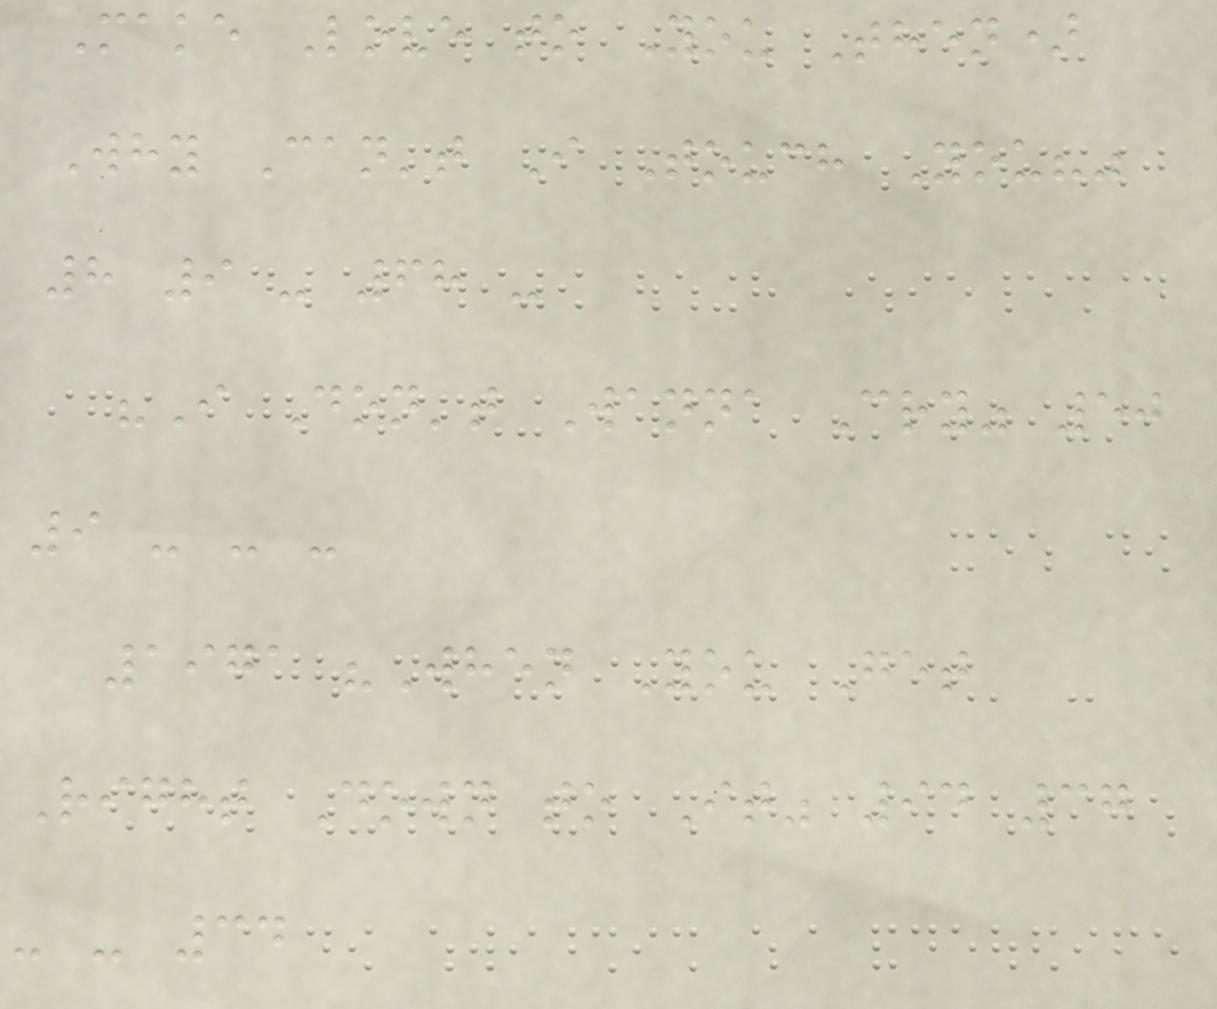Make Love to You Then)
Why Can't I Touch You?"
8 9 - 68 -
"I Don't Wanna Cry" 50
9 - - -
1971 "When You Get
Right Down to It" 94 37
- - 34
